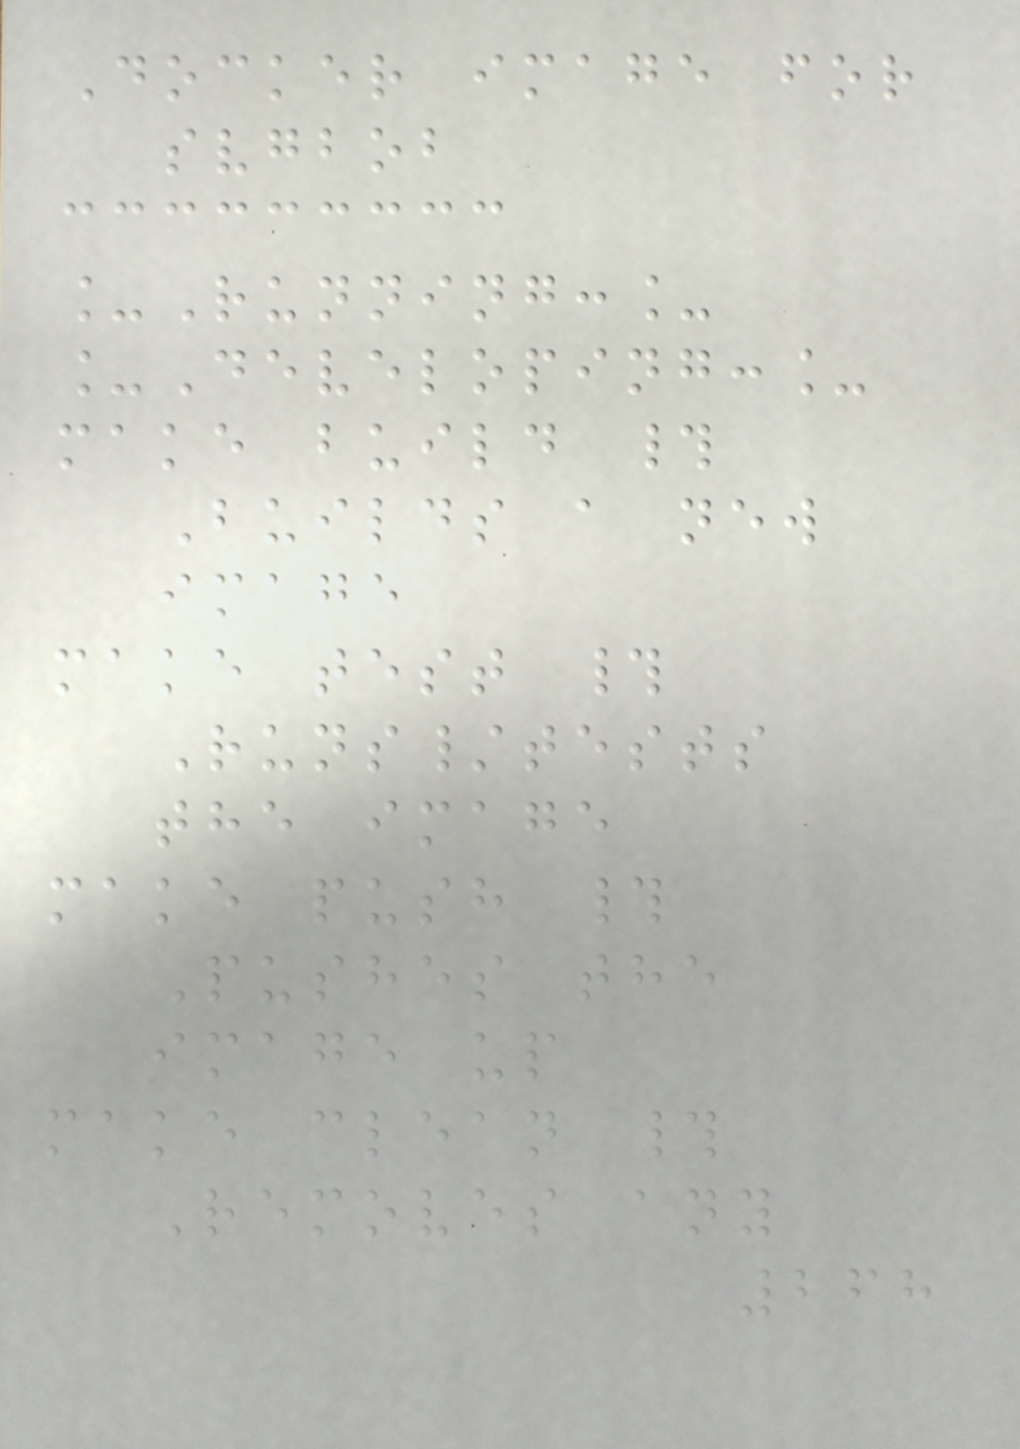Docker image for
svgbob
_Running:_
_Developing:_
make build #
Builds a new
image
make test #
Runs/tests
the image
make push #
Pushes the
image up
make clean #
Removes any
268
